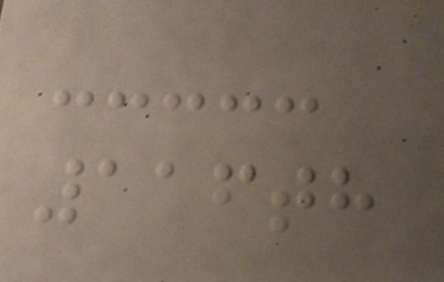116th
